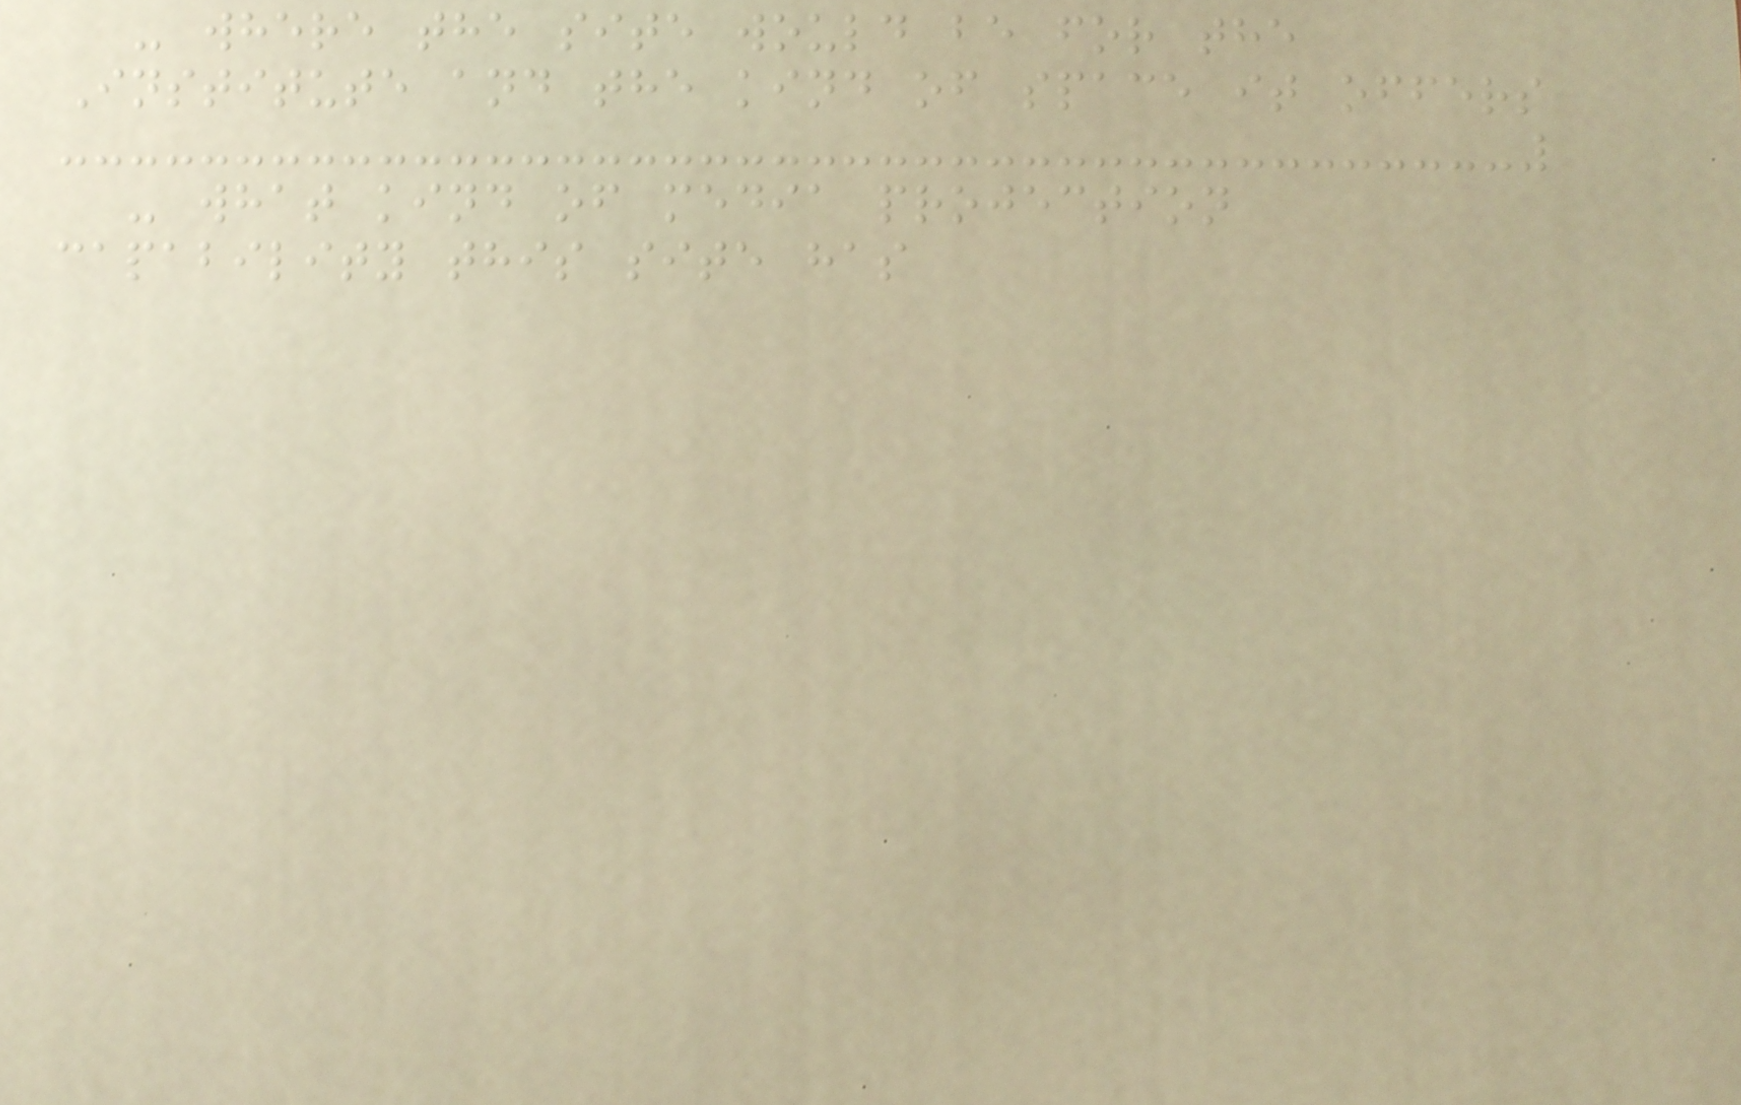- where the site would be for the
Institute and the kind of space it offers
- what kind of media projection
capability this site has
